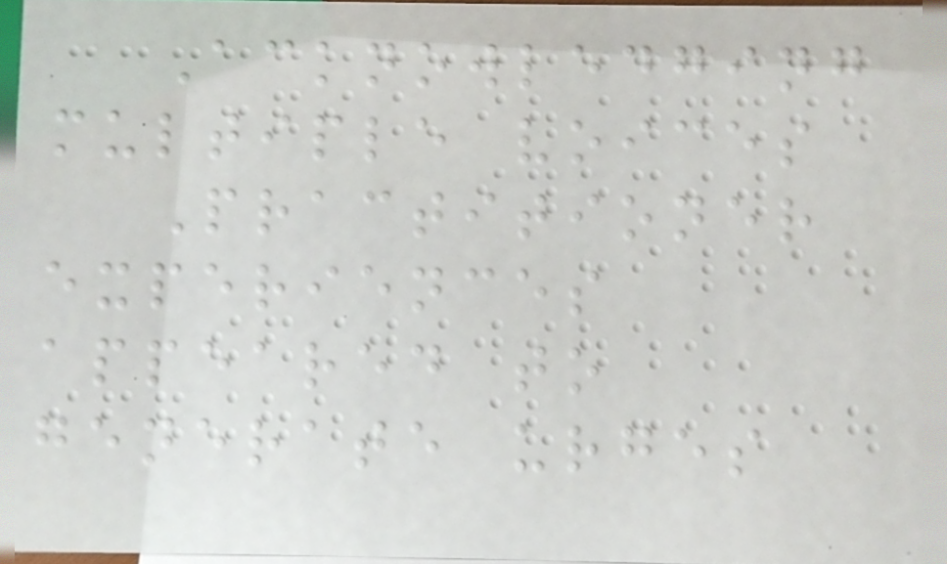Acknowledging
multiple voices
Practitioner
experiences
appeared to
generate urges
